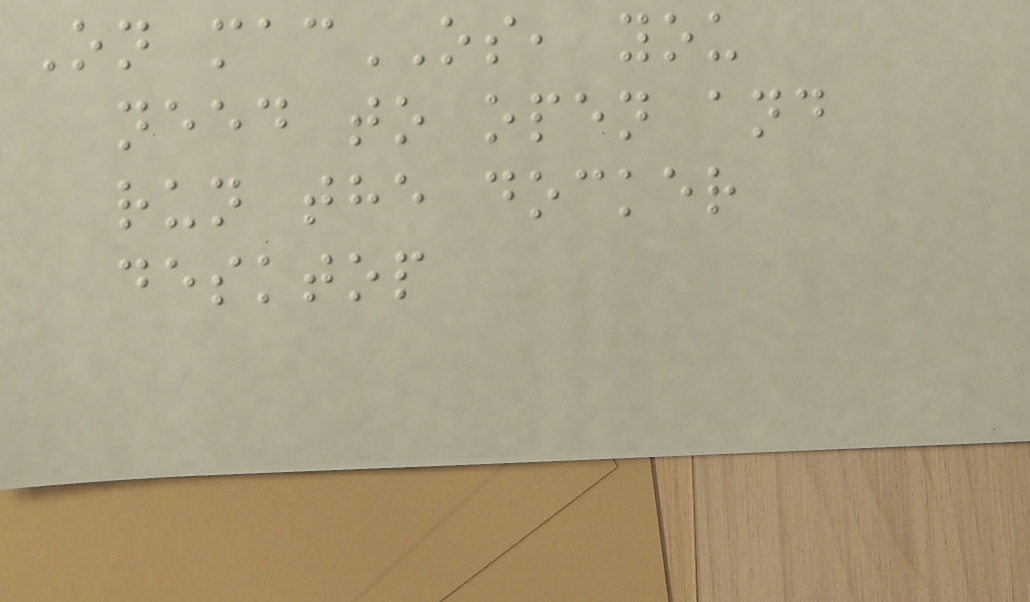On macOS, you
need to open and
run the docker
desktop
